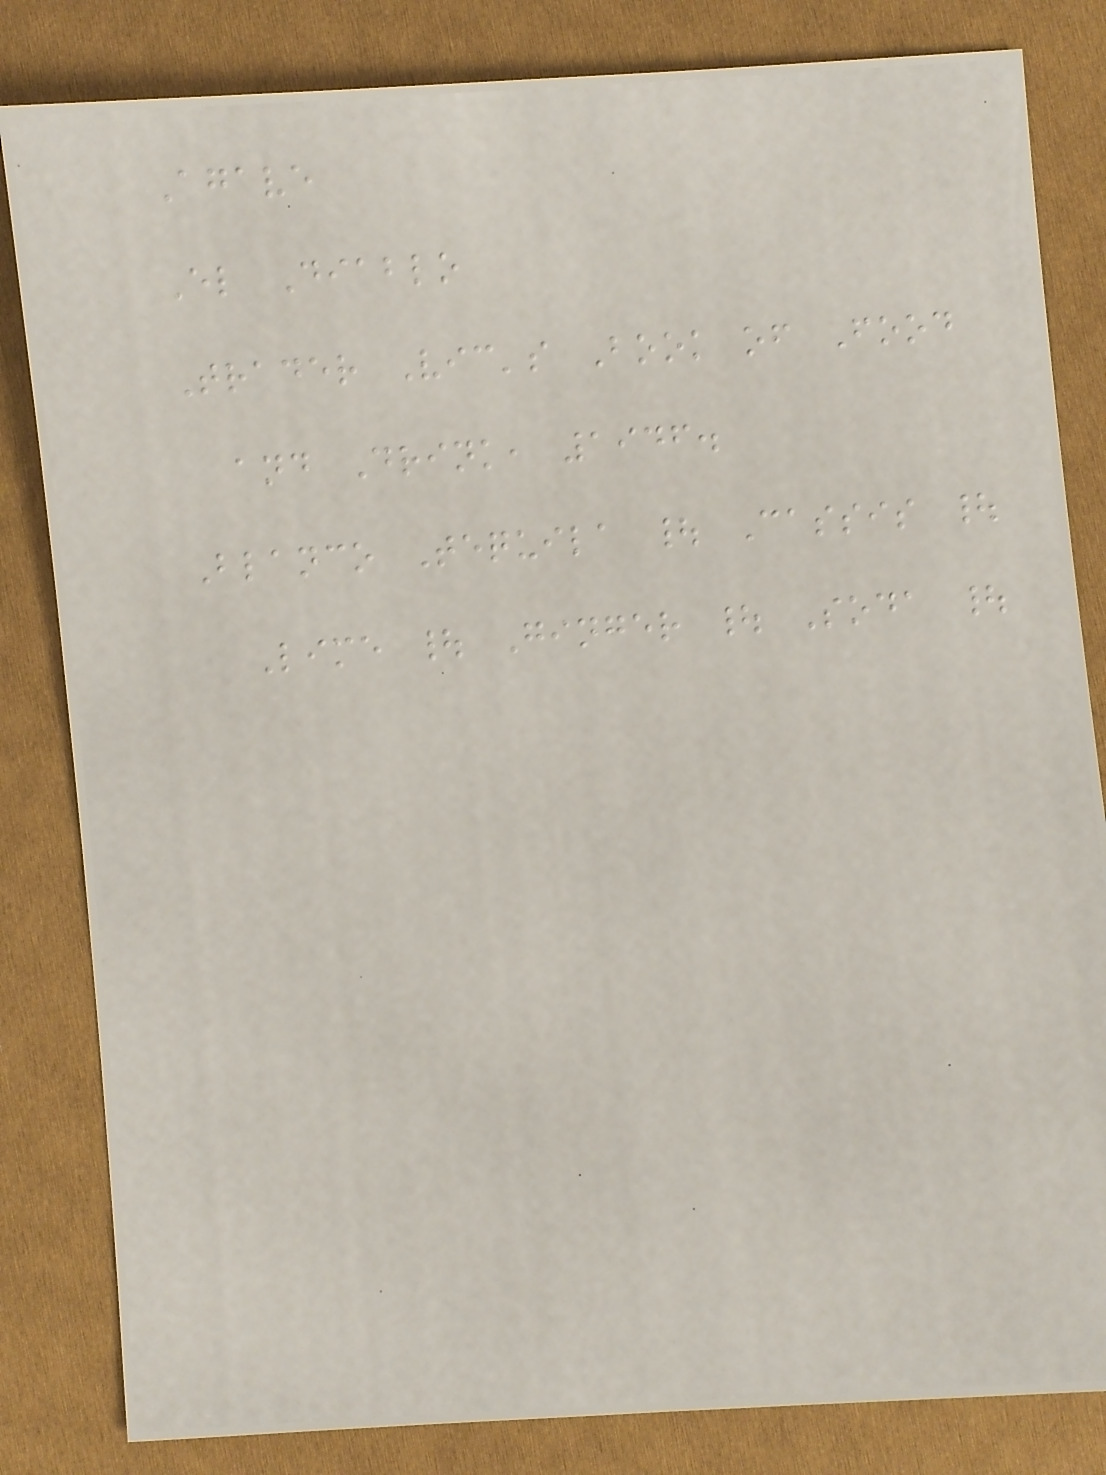Agave
El Diablo
Trader Vic's Book of Food
and Drink, 1946.
Blanco Tequila | Cassis |
Lime | Ginger | Soda |
